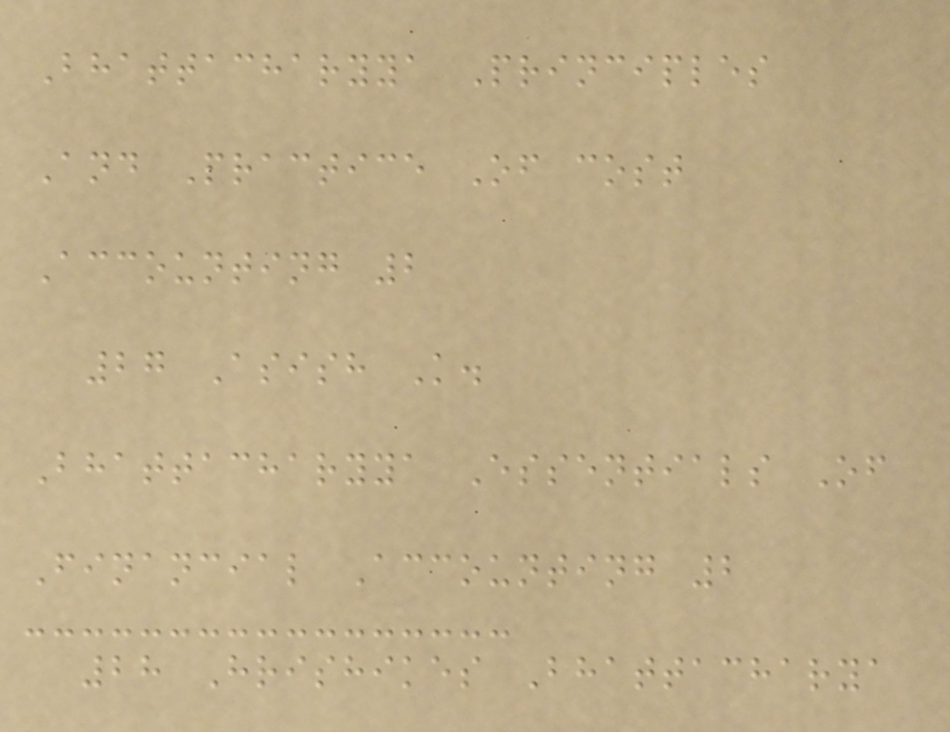Bhattacharyya Principles
And Practice Of cost
Accounting 2
27 Asish K.
Bhattacharyya Essentials Of
Financial Accounting 2
28 Hrishikes Bhattacharya
